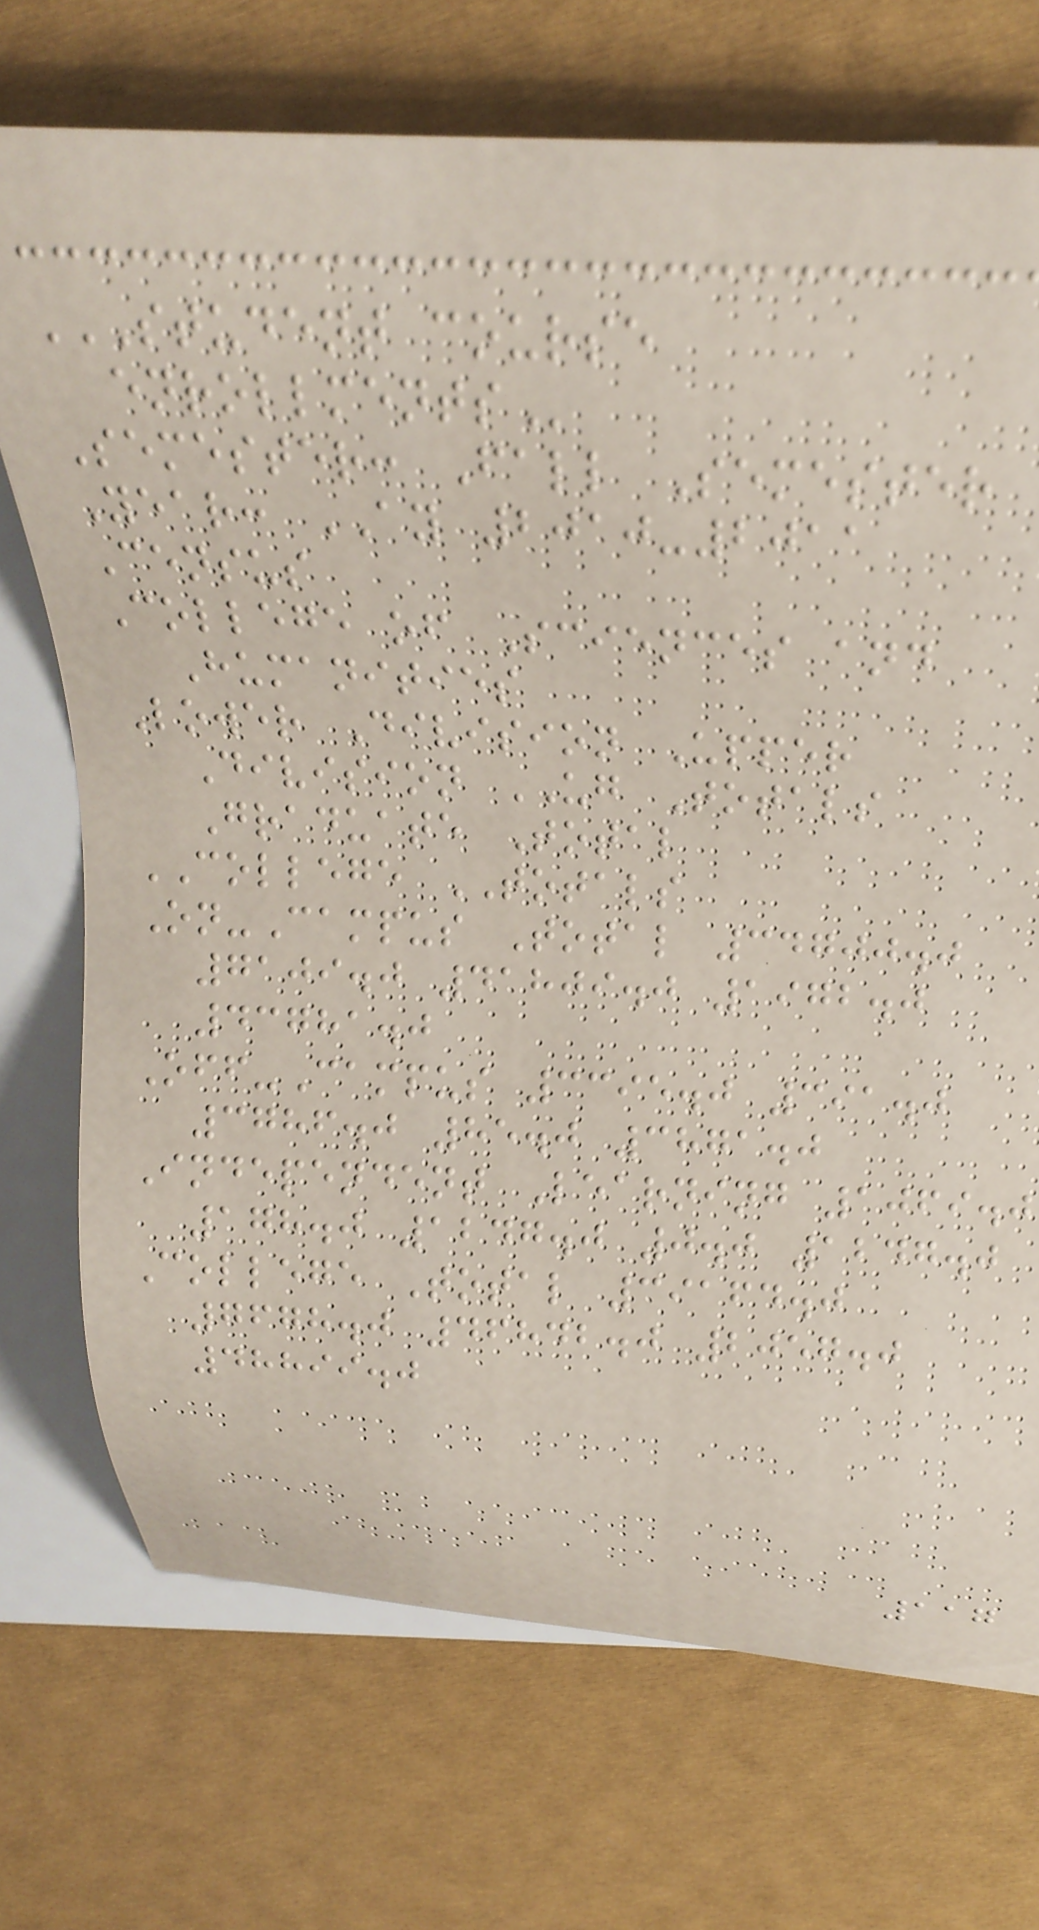STUDENT COURSE
ENROLLMENTS
Semester: Fall Semester
Year: AY 2010-2011
Census
College of Sciences and
Humanities
Lower Division Upper
Division UG Totals
Graduate Total
COLLEGE TOTALS
On-Campus Total 34700.0
7109.0 41809.0 1972.0
43781.0
Off-Campus 3395.0 391.0
3786.0 85.0 3871.0
Independent Learning 1069.0
178.0 1247.0 0.0 1247.0
College Total 39164.0
7678.0 46842.0 2057.0
48899.0
117
